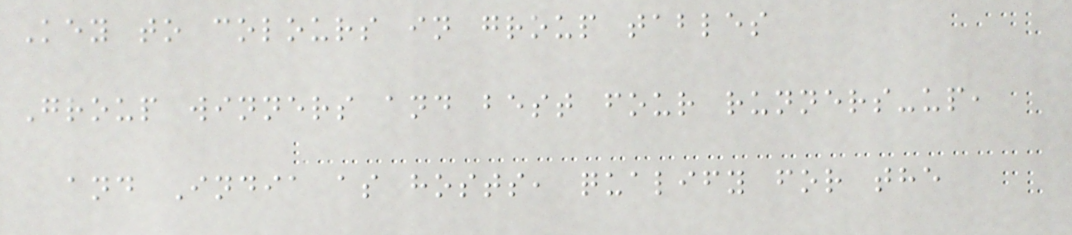Key to colours in group tables
Group winners and best four runners-up,
and India as hosts, qualify for the
